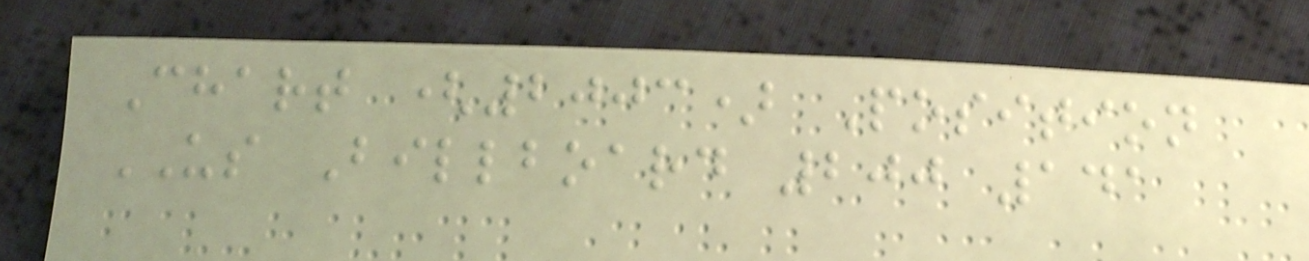Chart (2003) Position
US Billboard 200 141
